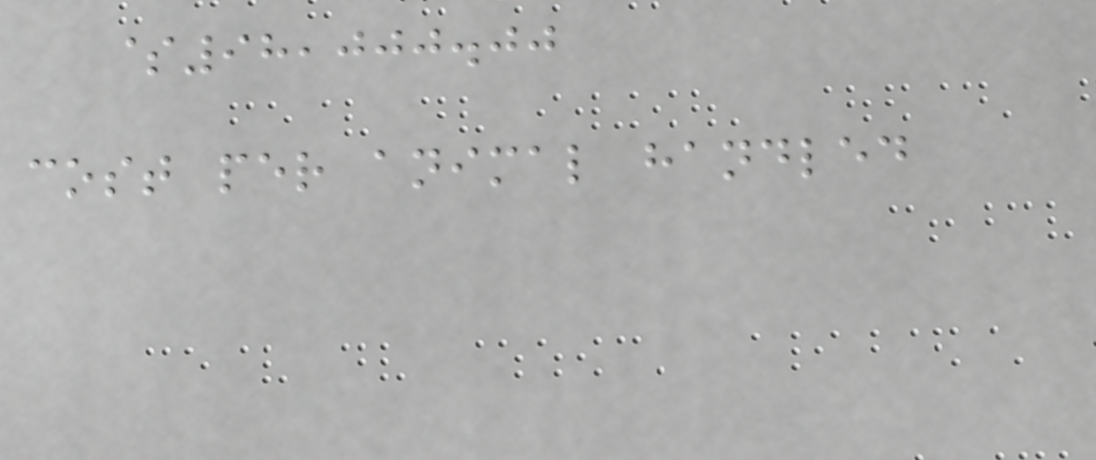$98,000.00
cost per animal handled
